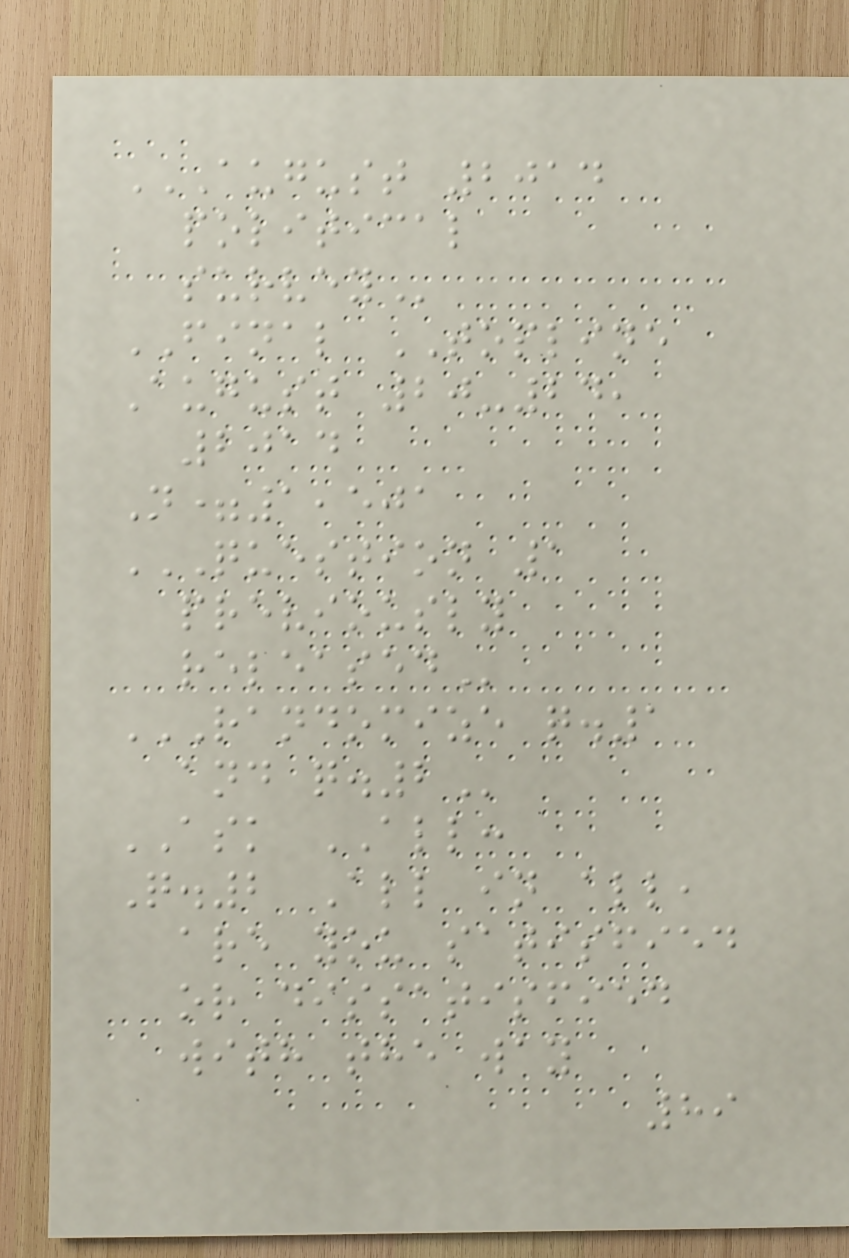AUGUST 2014
POLITICAL
SURVEY
FINAL TOPLINE
August 20-24,
2014
N=1,501
QUESTION 1
PREVIOUSLY
RELEASED
RANDOMIZE Q.1
AND Q.2
ASK ALL:
Q.2 All in all,
are you satisfied
or dissatisfied
with the way
89
